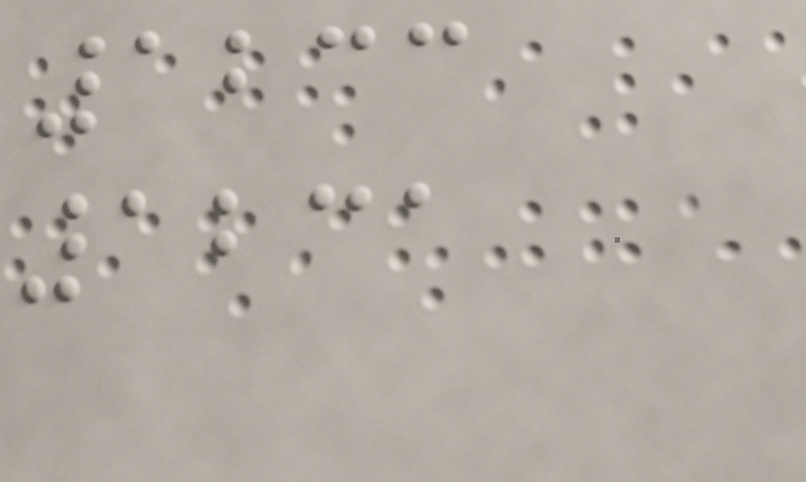1233
1231
